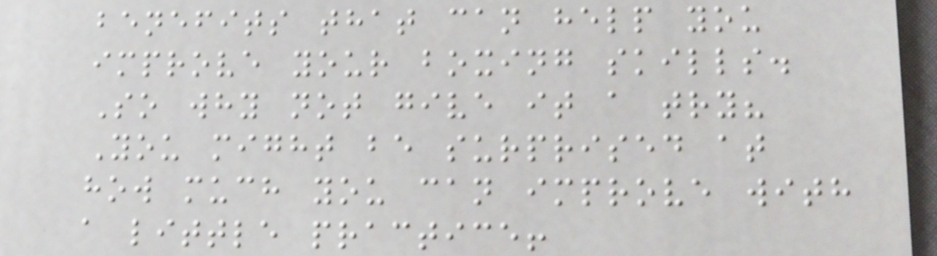benefits that can help you
improve your boxing skills.
So why not give it a try?
You might be surprised at
how much you can improve with
a little practice!
